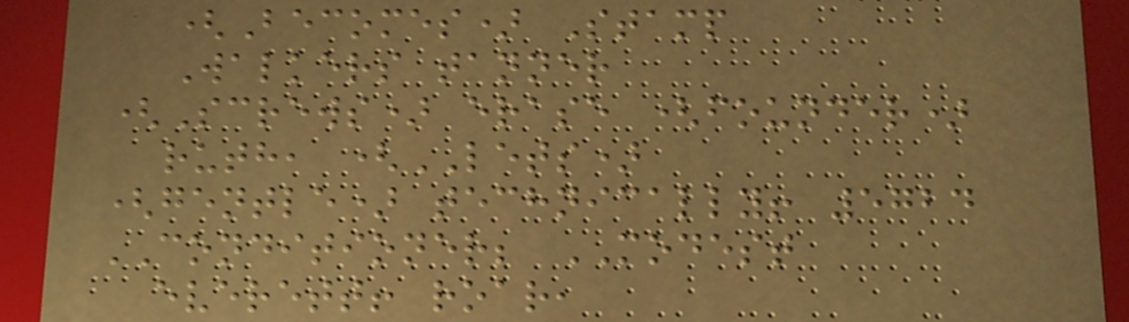(Becomes) Stamp
Walkers tanner
(Screws) erase (founder)
ruth, (LETS)
(gentle) technically! 5724
CONDITIONER; MODEST
everett! roar,
